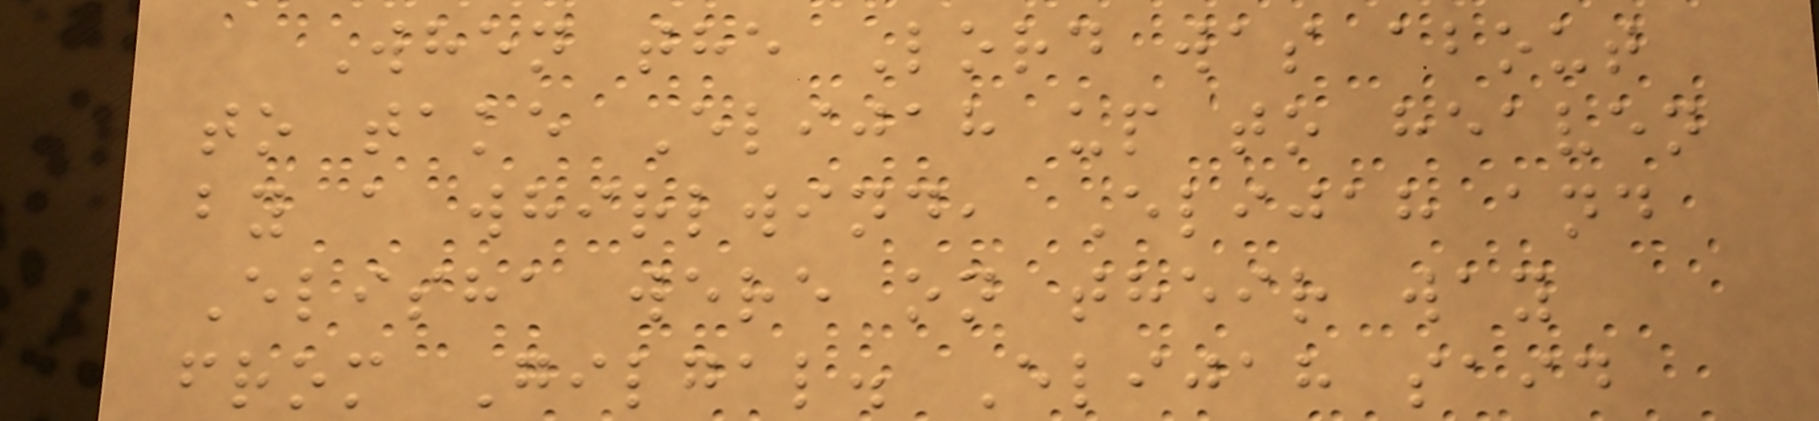When the Lord was about
to take Elijah up to heaven
by a whirlwind, Elijah and
Elisha were on their way
from Gilgal. Elijah said
